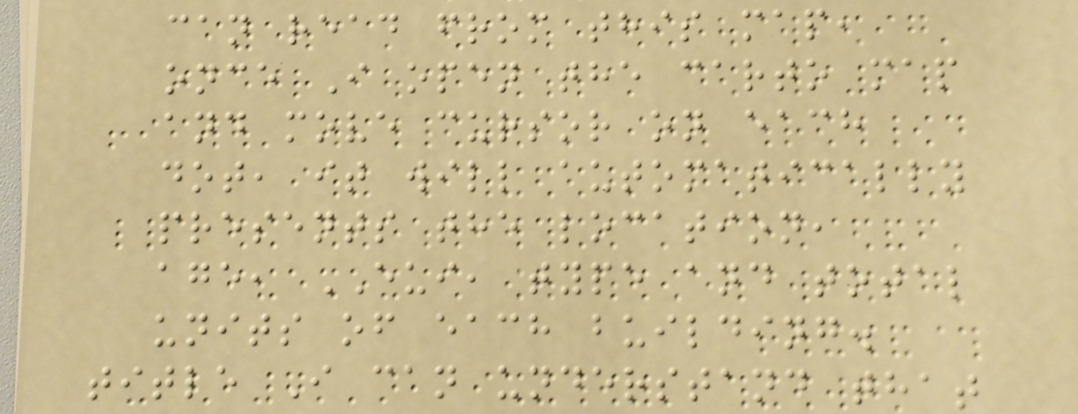can read from this map,
once I open the carto map
and move cursor on each
dot, it will automatically
presents the location,
age, EUI, type and total
units of each building.
title I can understand that
